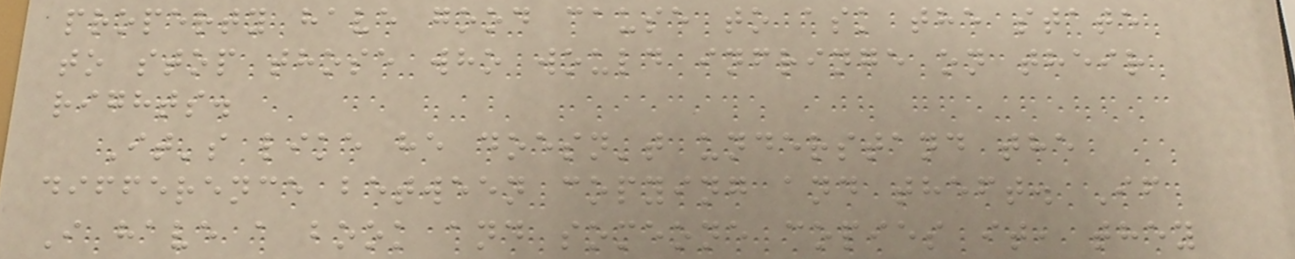property have good cause to ask the state
to stop those who would infringe on their
rights.
It's like he doesn't understand the
difference between copying and theft. If
I have a book and someone copies it, they
